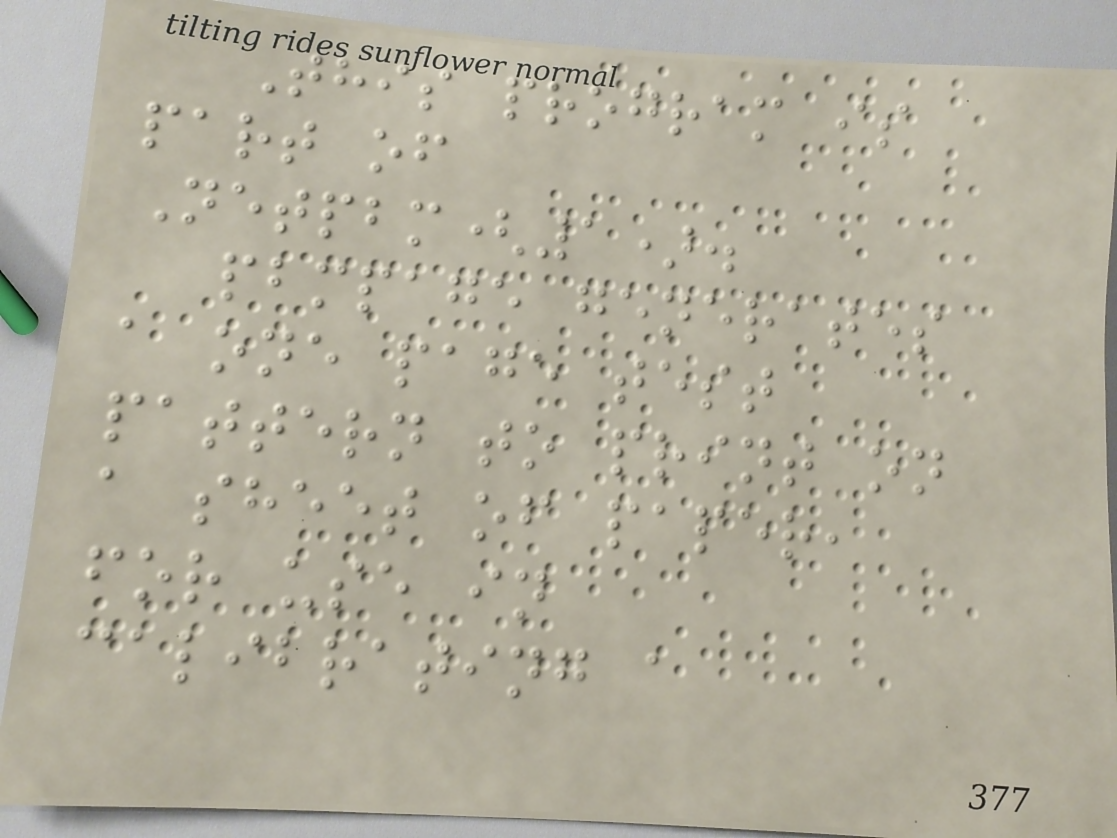This program is
part of
Netpbm(1).
pbmpage generates
a one page test
pattern to print on
a sheet of paper,
for use in
calibrating a
